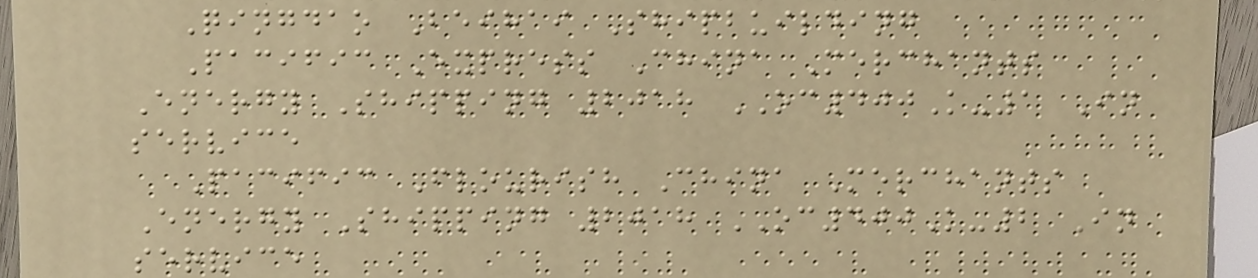Qingdao Beihai Shipbuilding
Pacific Express China Merchants
Energy Shipping 2018 OC400K-1 In
service
Pacific Flourish China Merchants
Energy Shipping 2018 OC400K-2 In
service
